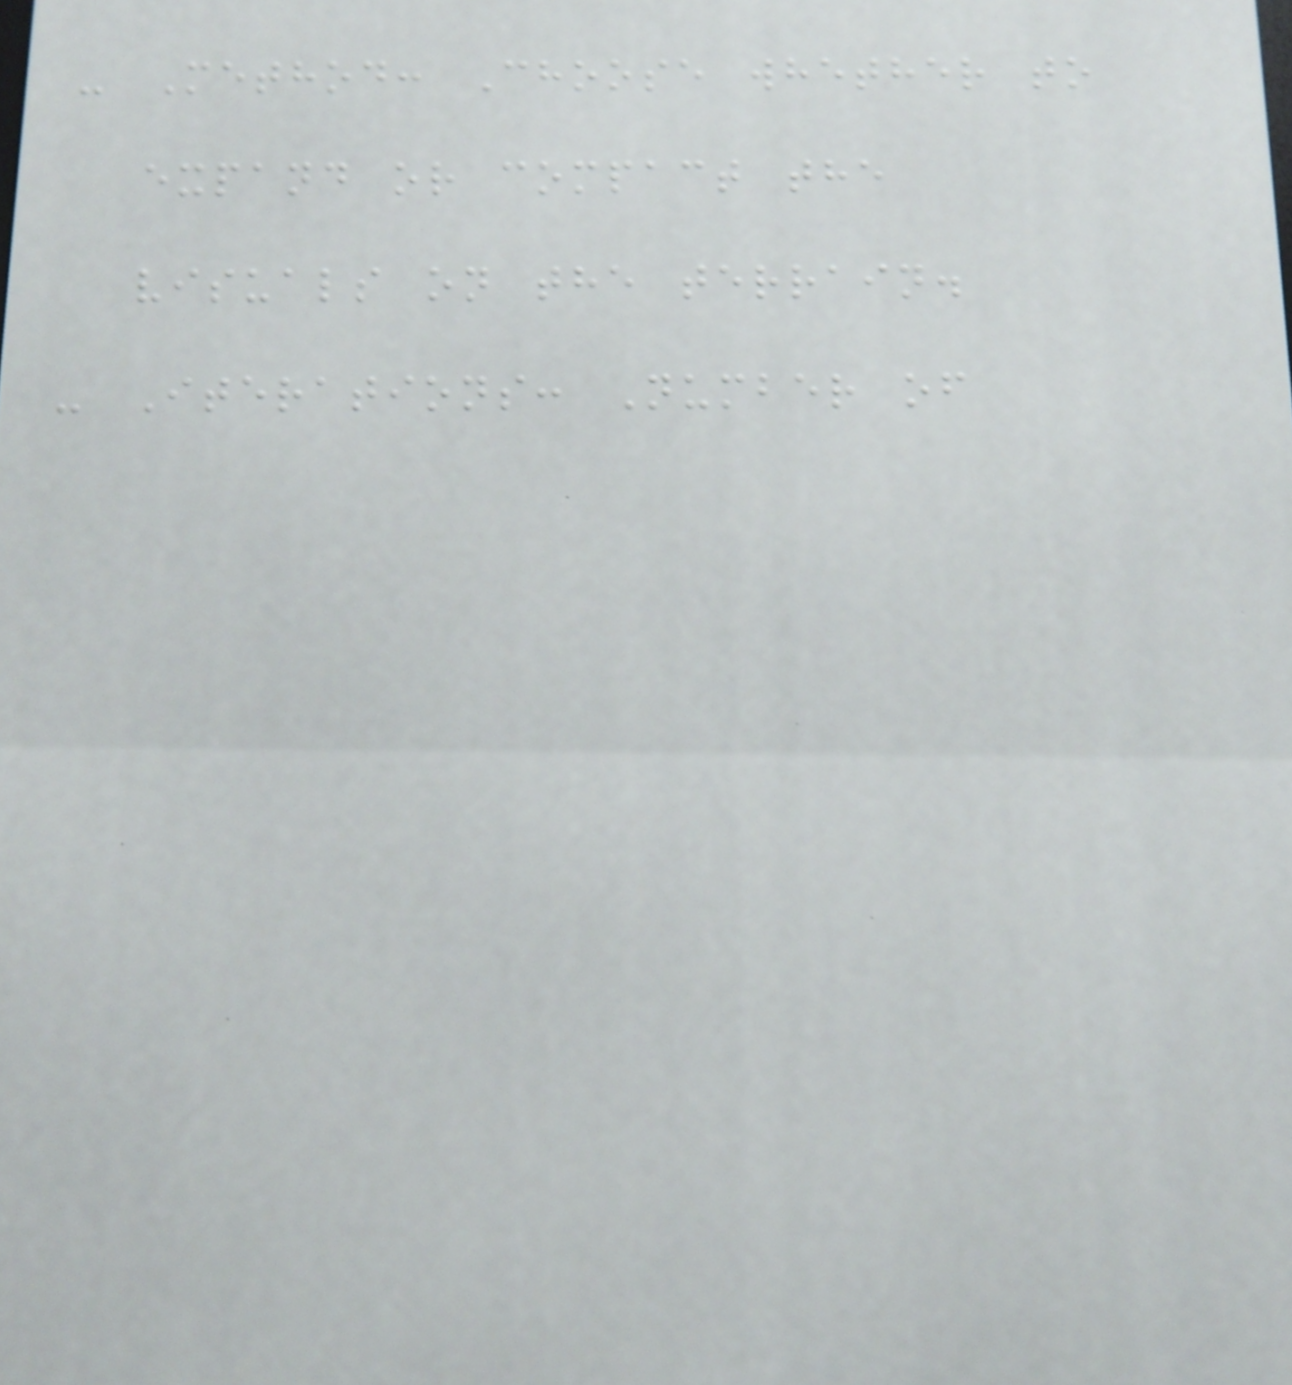- Method: Choose whether to
expand or compact the
visuals on the terrain.
- Iterations: Number of
